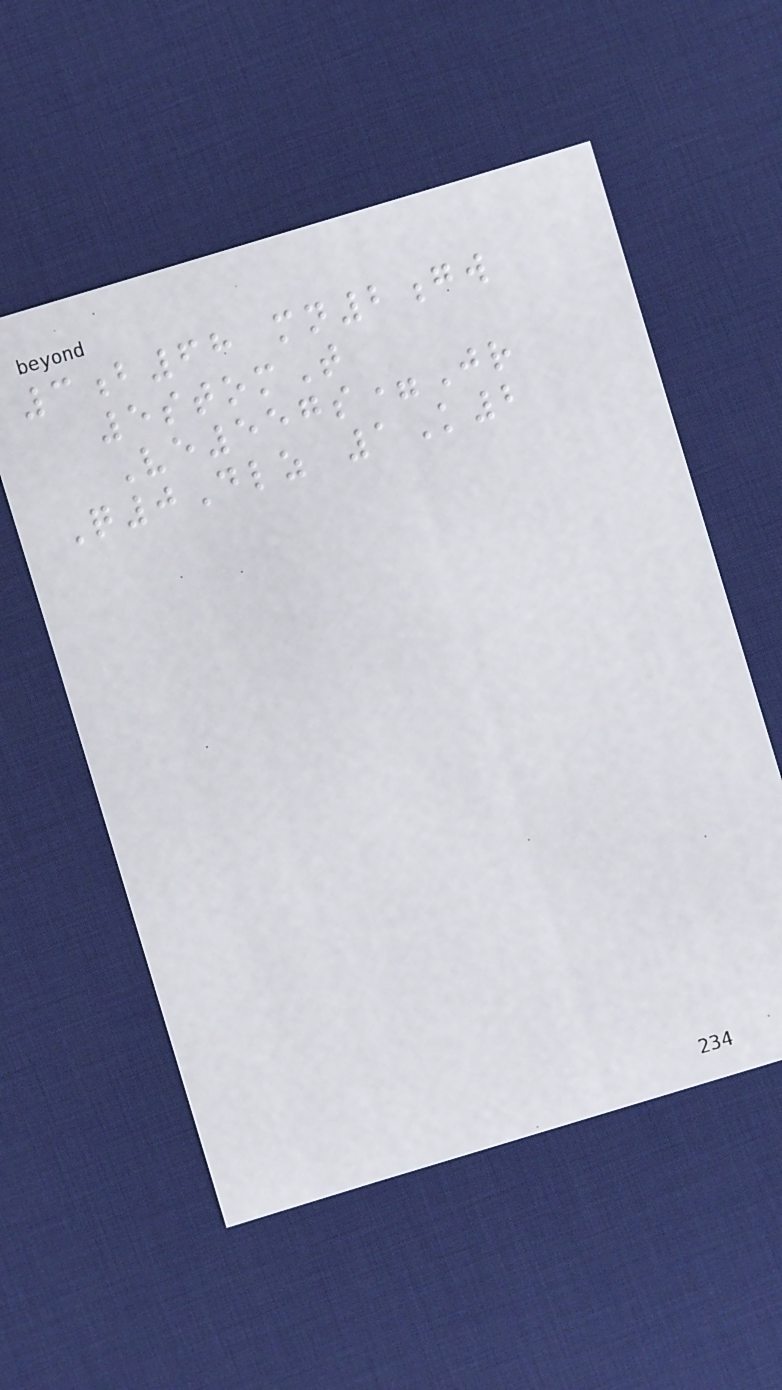3b68 mn2gw
5stomT
Ve557s=Jr
Q0Dlz 1K2
